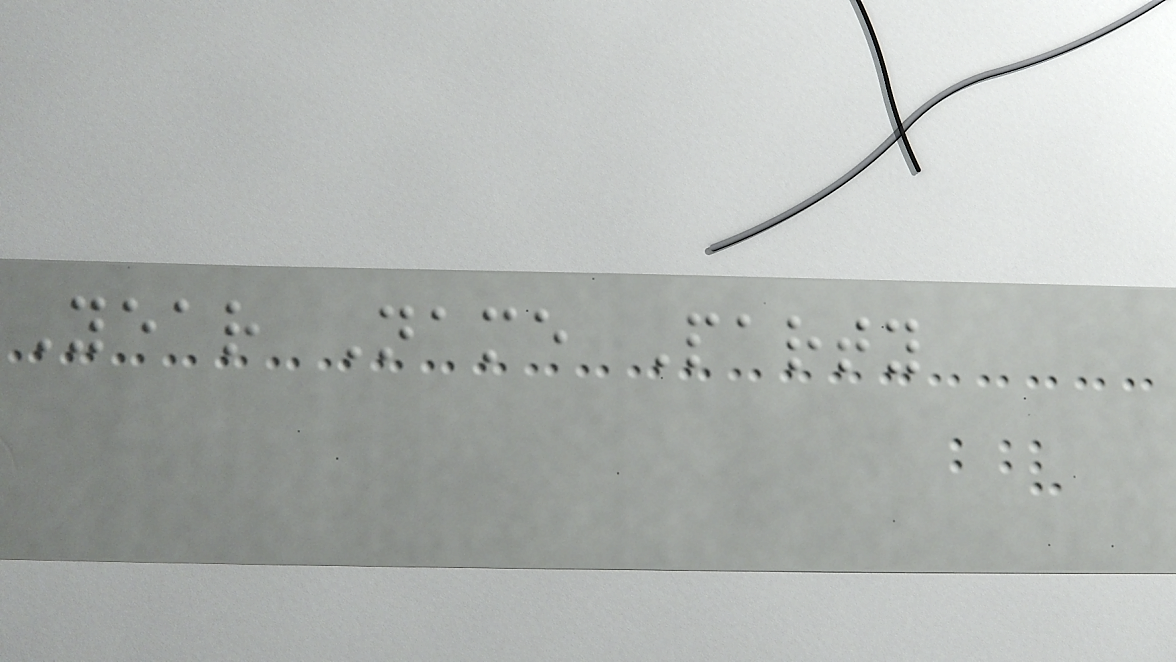Year Name Party
